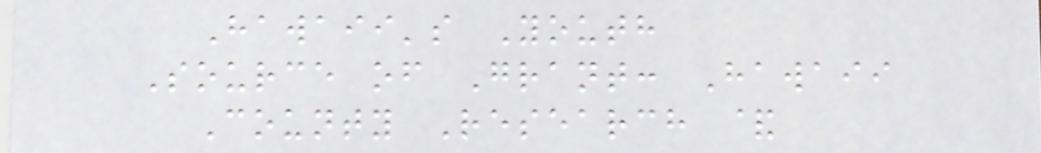Hawaii's Youth
Source of Grant: Hawaii
County Research &
